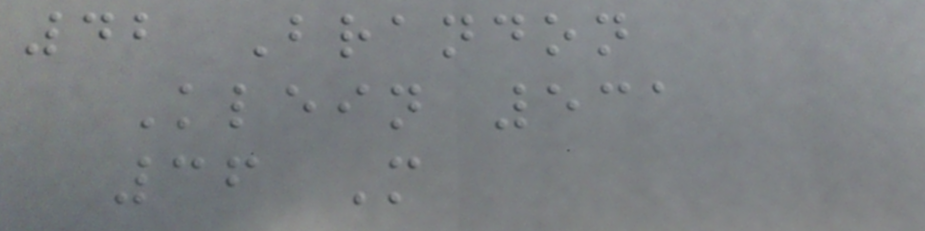42 Brandon
Klein 531
36 M
